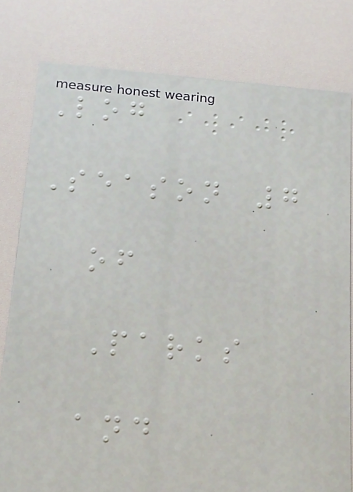Log
Season 7
of
Parks
and
